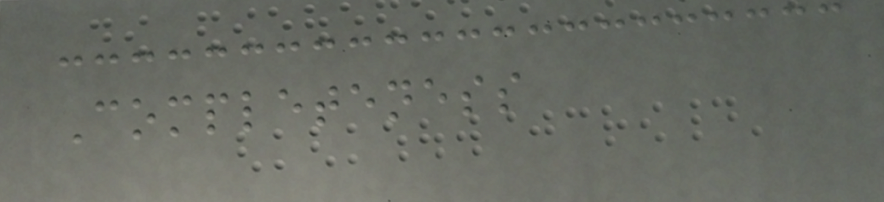Completeness
